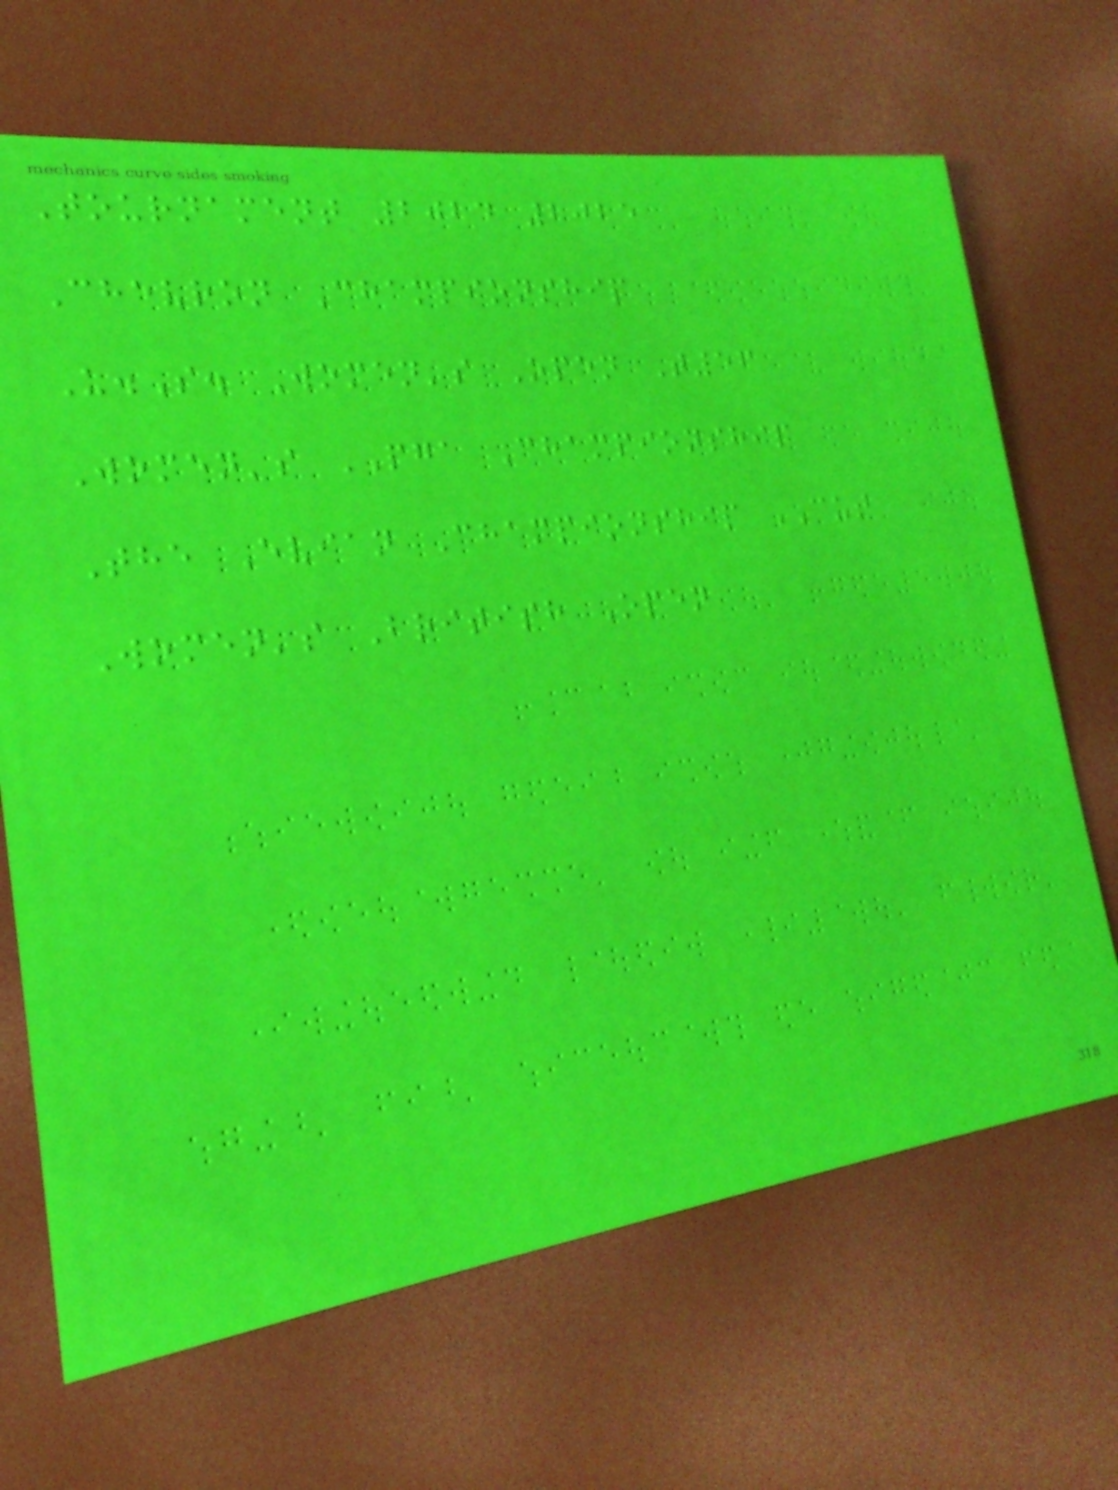Tournament 2024 2025
Chevron Championship
U.S. Women's Open T56
Women's PGA Championship
The Evian Championship CUT
Women's British Open
